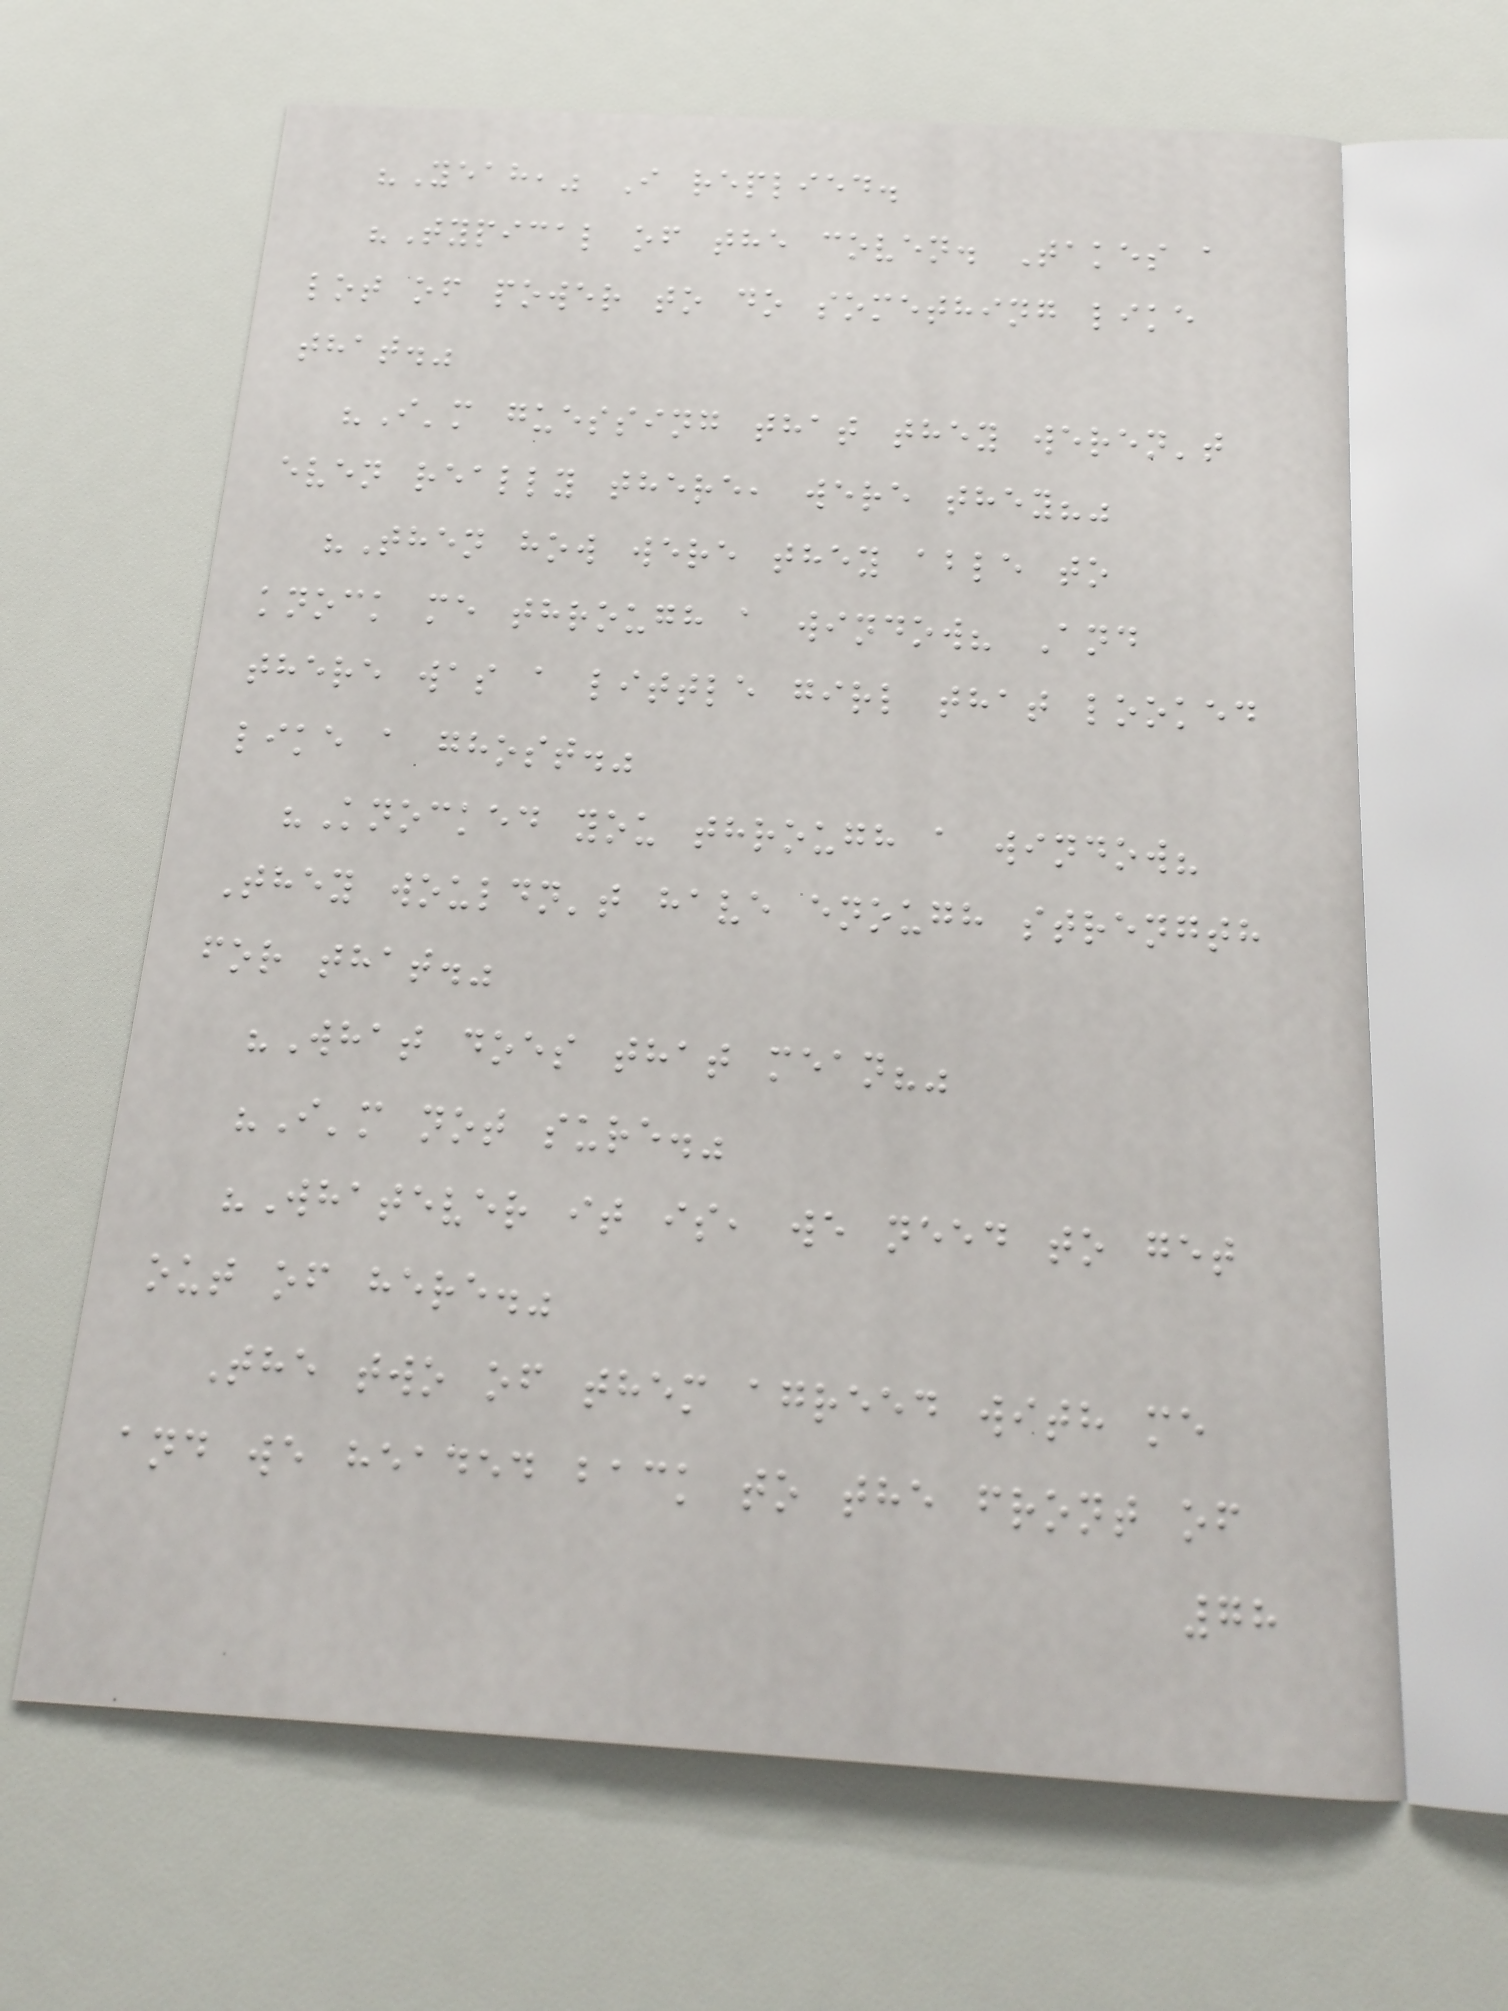"Yeah," I replied.
"Typical of the coven. Takes a
lot of power to do something like
that."
"I'm guessing that they weren't
even really there, were they?"
"Then how were they able to
knock me through a window? And
there was a little girl that looked
like a ghost."
"Knocked you through a window?
They wouldn't have enough strength
for that."
"What does that mean?"
"I'm not sure."
"Whatever it is, we need to get
out of here."
The two of them agreed with me
and we headed back to the front of
78
